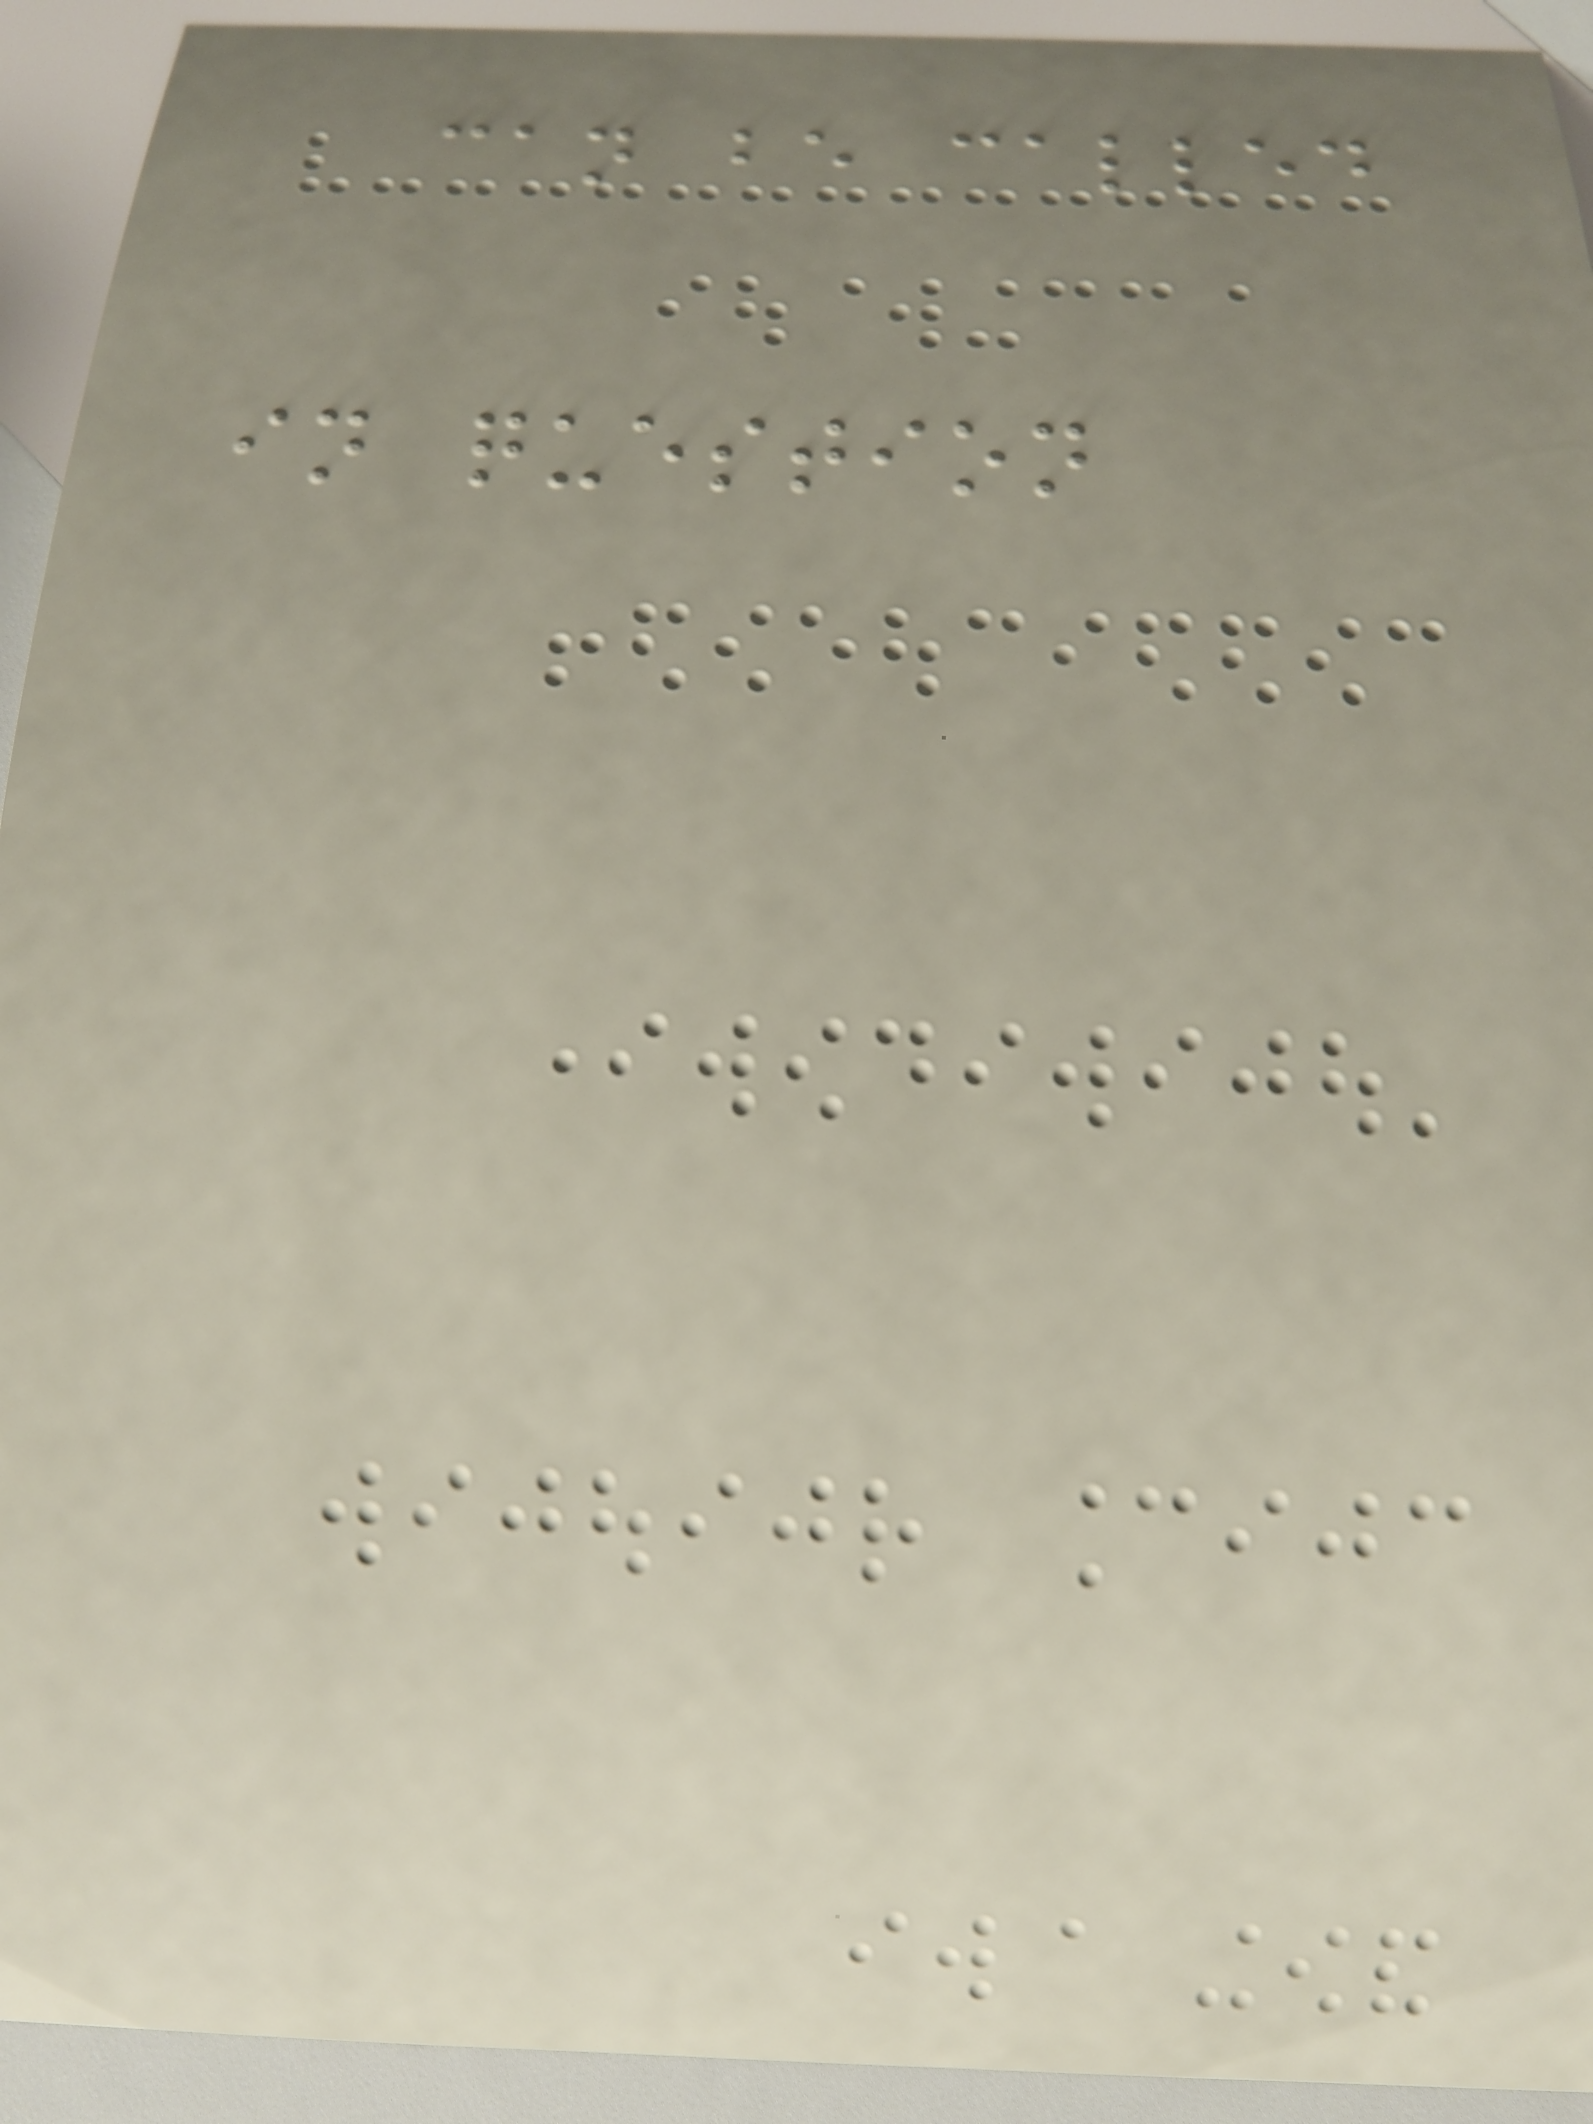can be called
in question
